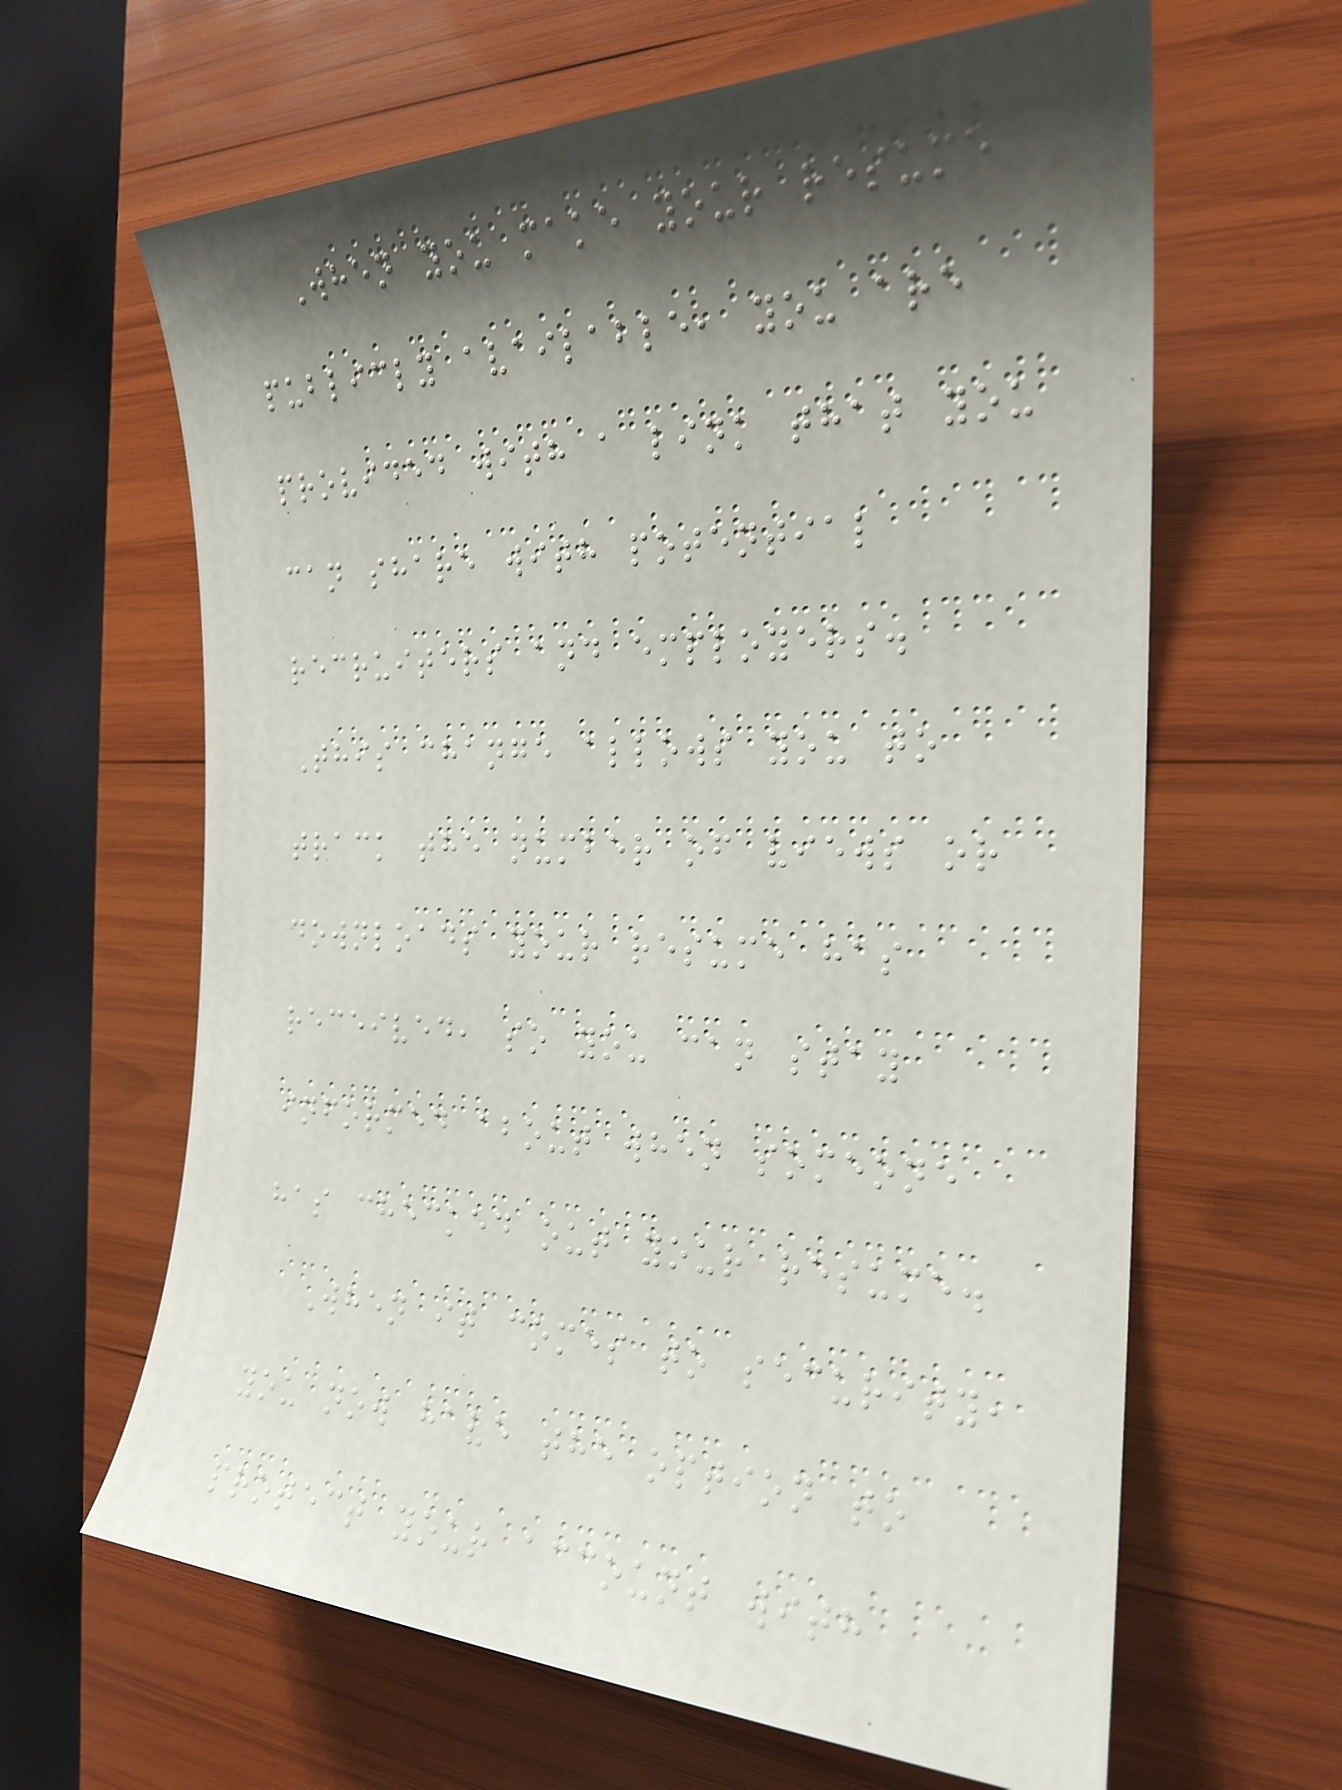When you make your resume
publicly available, you are
provided with a link that you
can share with potential
recruiters and employers.
This change allows you to
track the number of views or
downloads your resume has
received, so you can stay
informed about when someone
has checked out your resume.
When it comes to security,
you now have the option to
protect your account with
